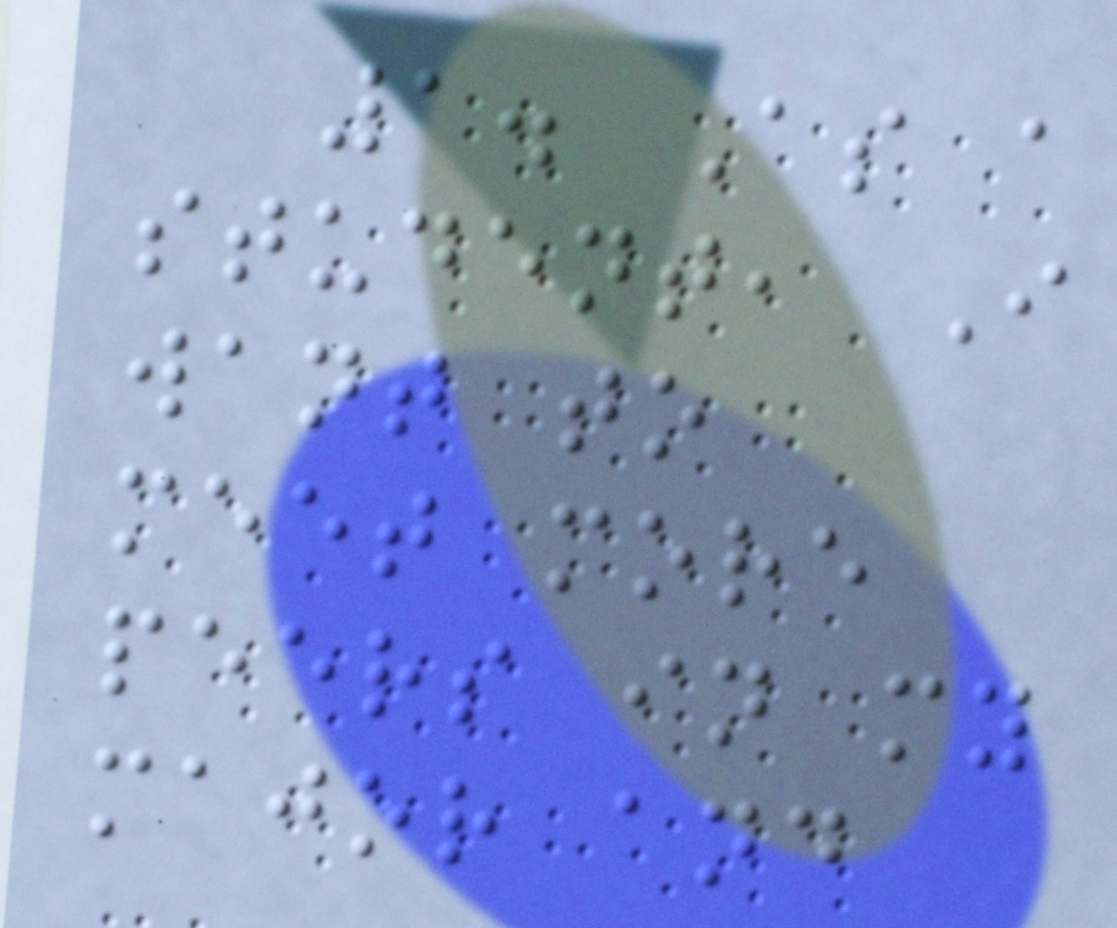1. As a
student, I
want to
meet more
peers in my
major and
